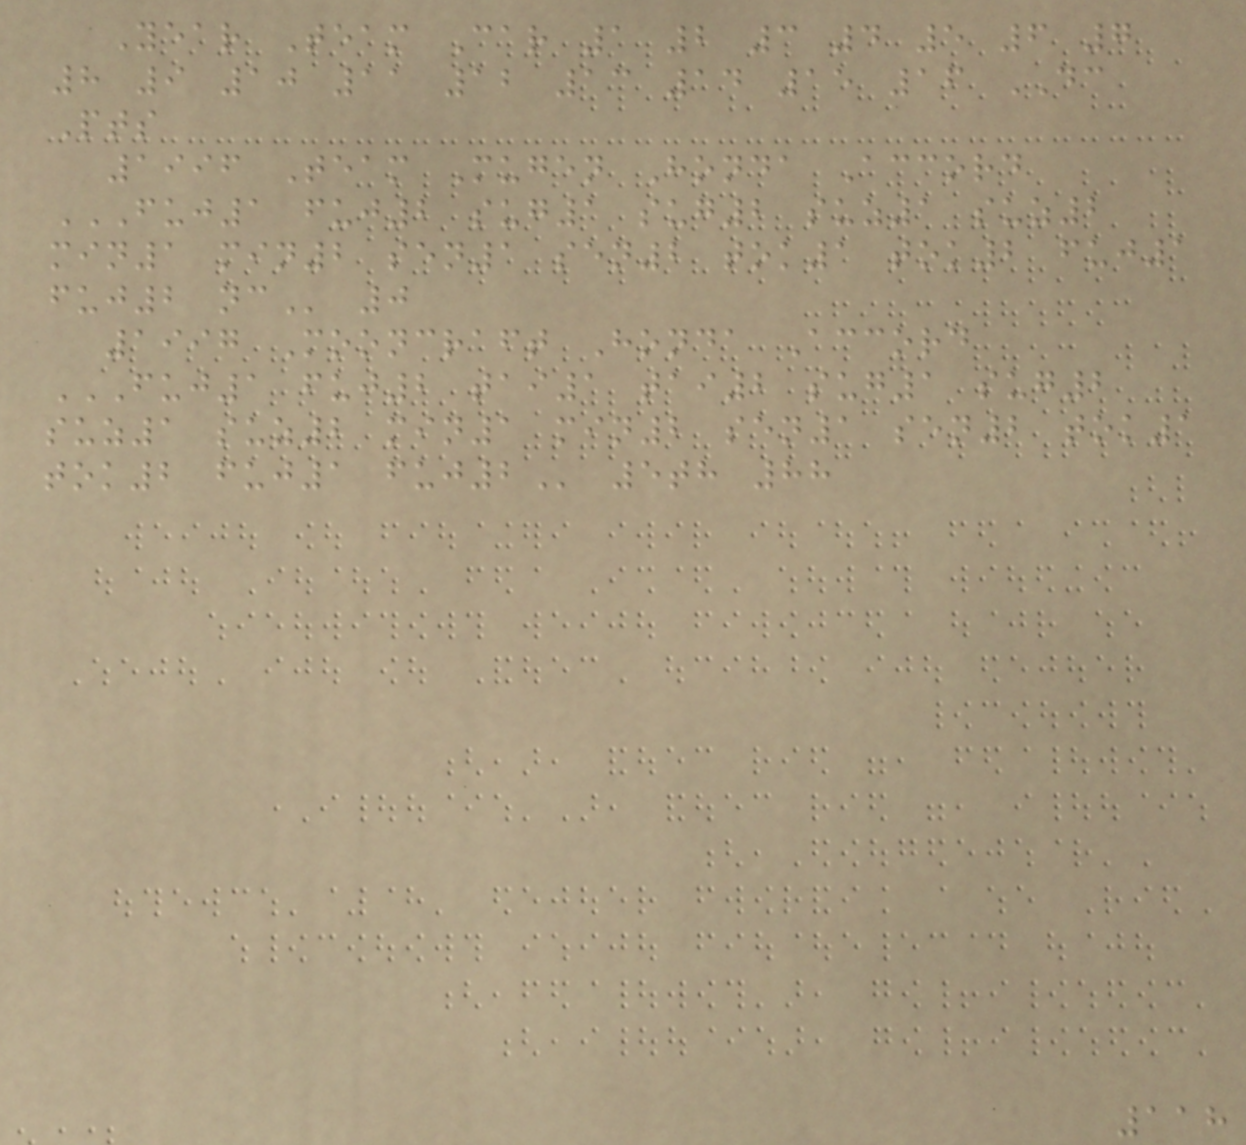Year Team Car 1 2 3 4 5 6 7
8 9 10 11 12 13 14 15 16 DC
Pts
1996 Team Mugen Honda Accord
FUJ1 FUJ2 SUG1 SUG2 SUZ1 SUZ2
MIN1 MIN2 SEN1 SEN2 TOK1 TOK2 FUJ1
FUJ2 NC 0
1997 Mooncraft Honda Accord
FUJ1 FUJ2 TAI1 TAI2 SUG1 SUG2
SUZ1 SUZ2 MIN1 MIN2 SEN1 SEN2 TOK1
TOK2 FUJ1 FUJ2 5th 88
118
